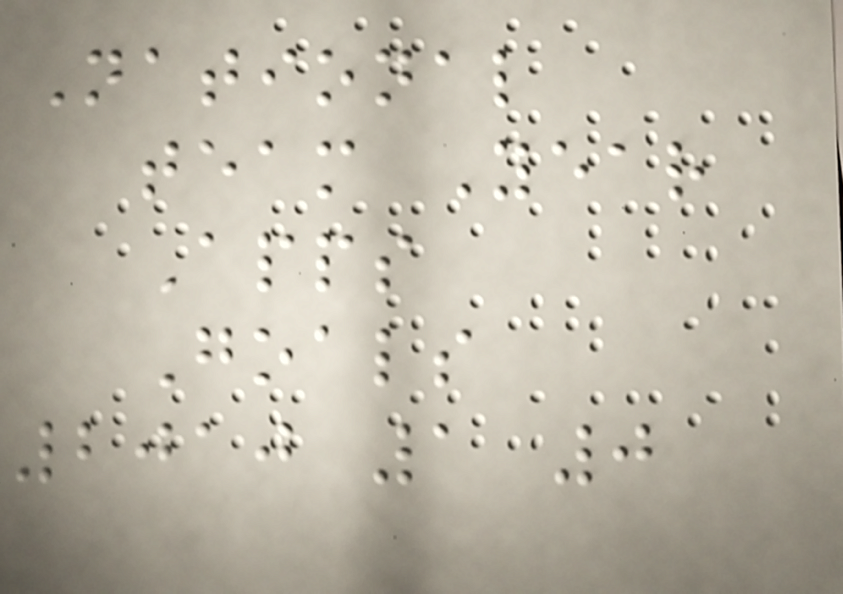National
team Year
Apps
Goals
2010 1 0
